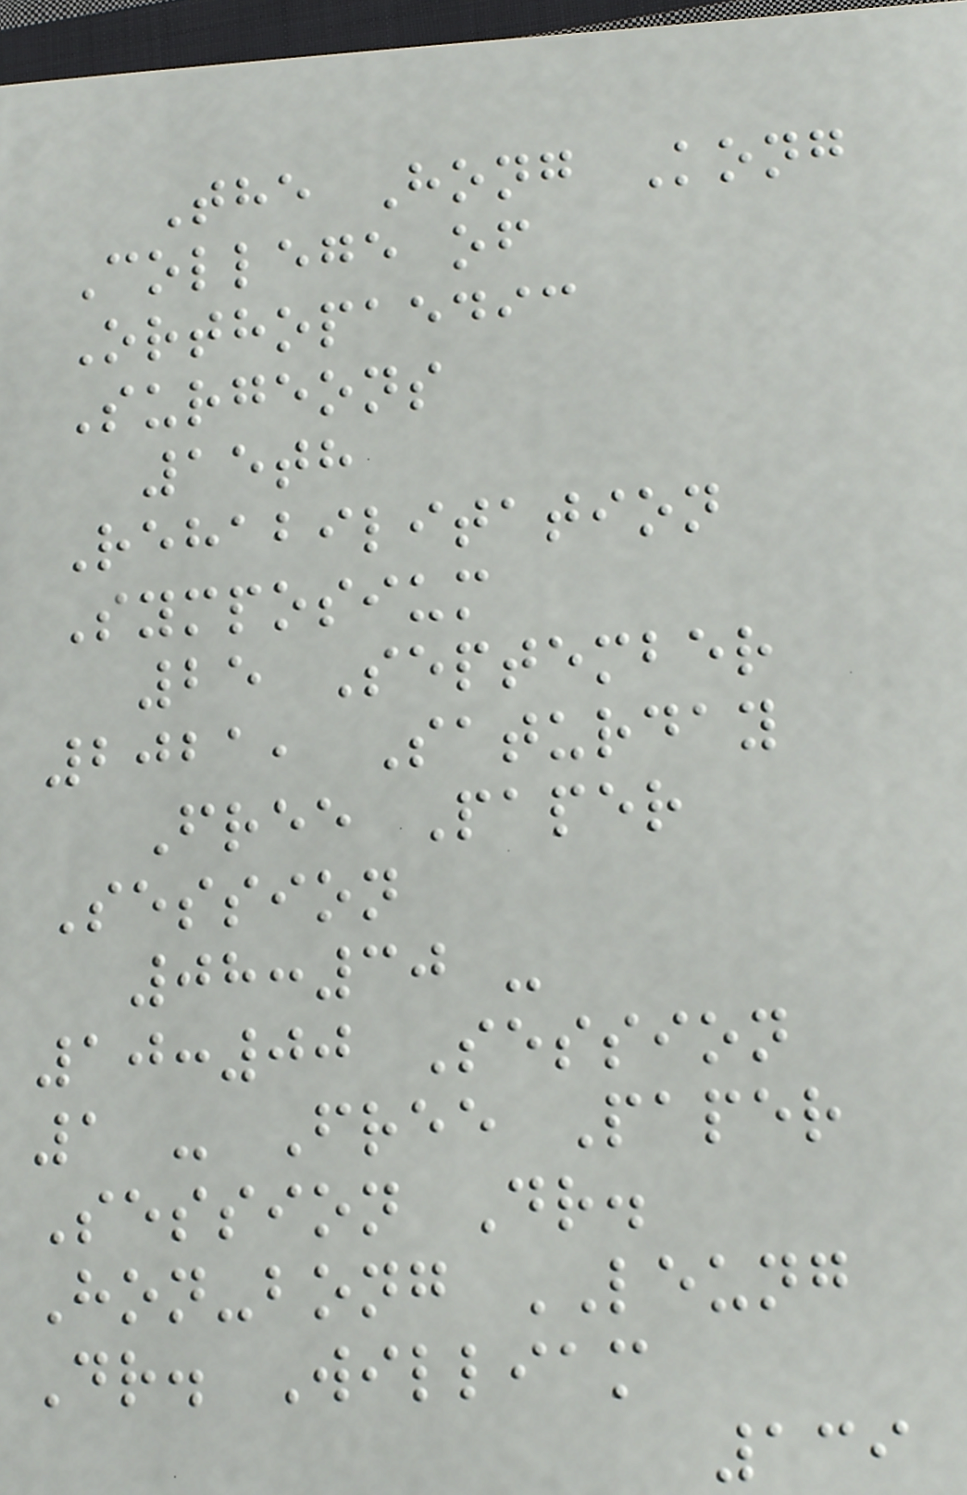The Hong Kong
College of
Orthopaedic
Surgeons
15th
Rehabilitation
Symposium
25 September
2021, Saturday
Free Paper
Session
08:30 -
10:00 Session
1 - Free Paper
Session Dr.
Hon-bong LEUNG
Dr. William
139
